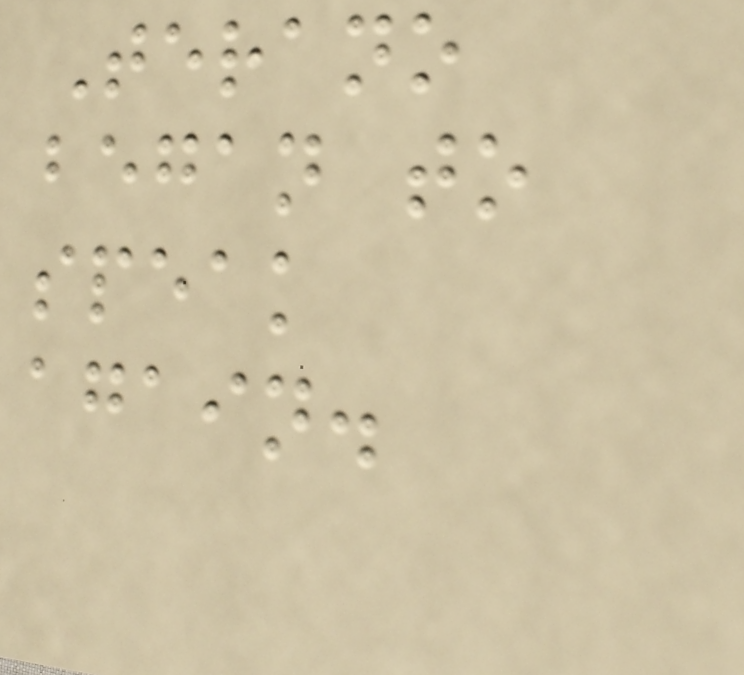Terano
began to
speak
again.
